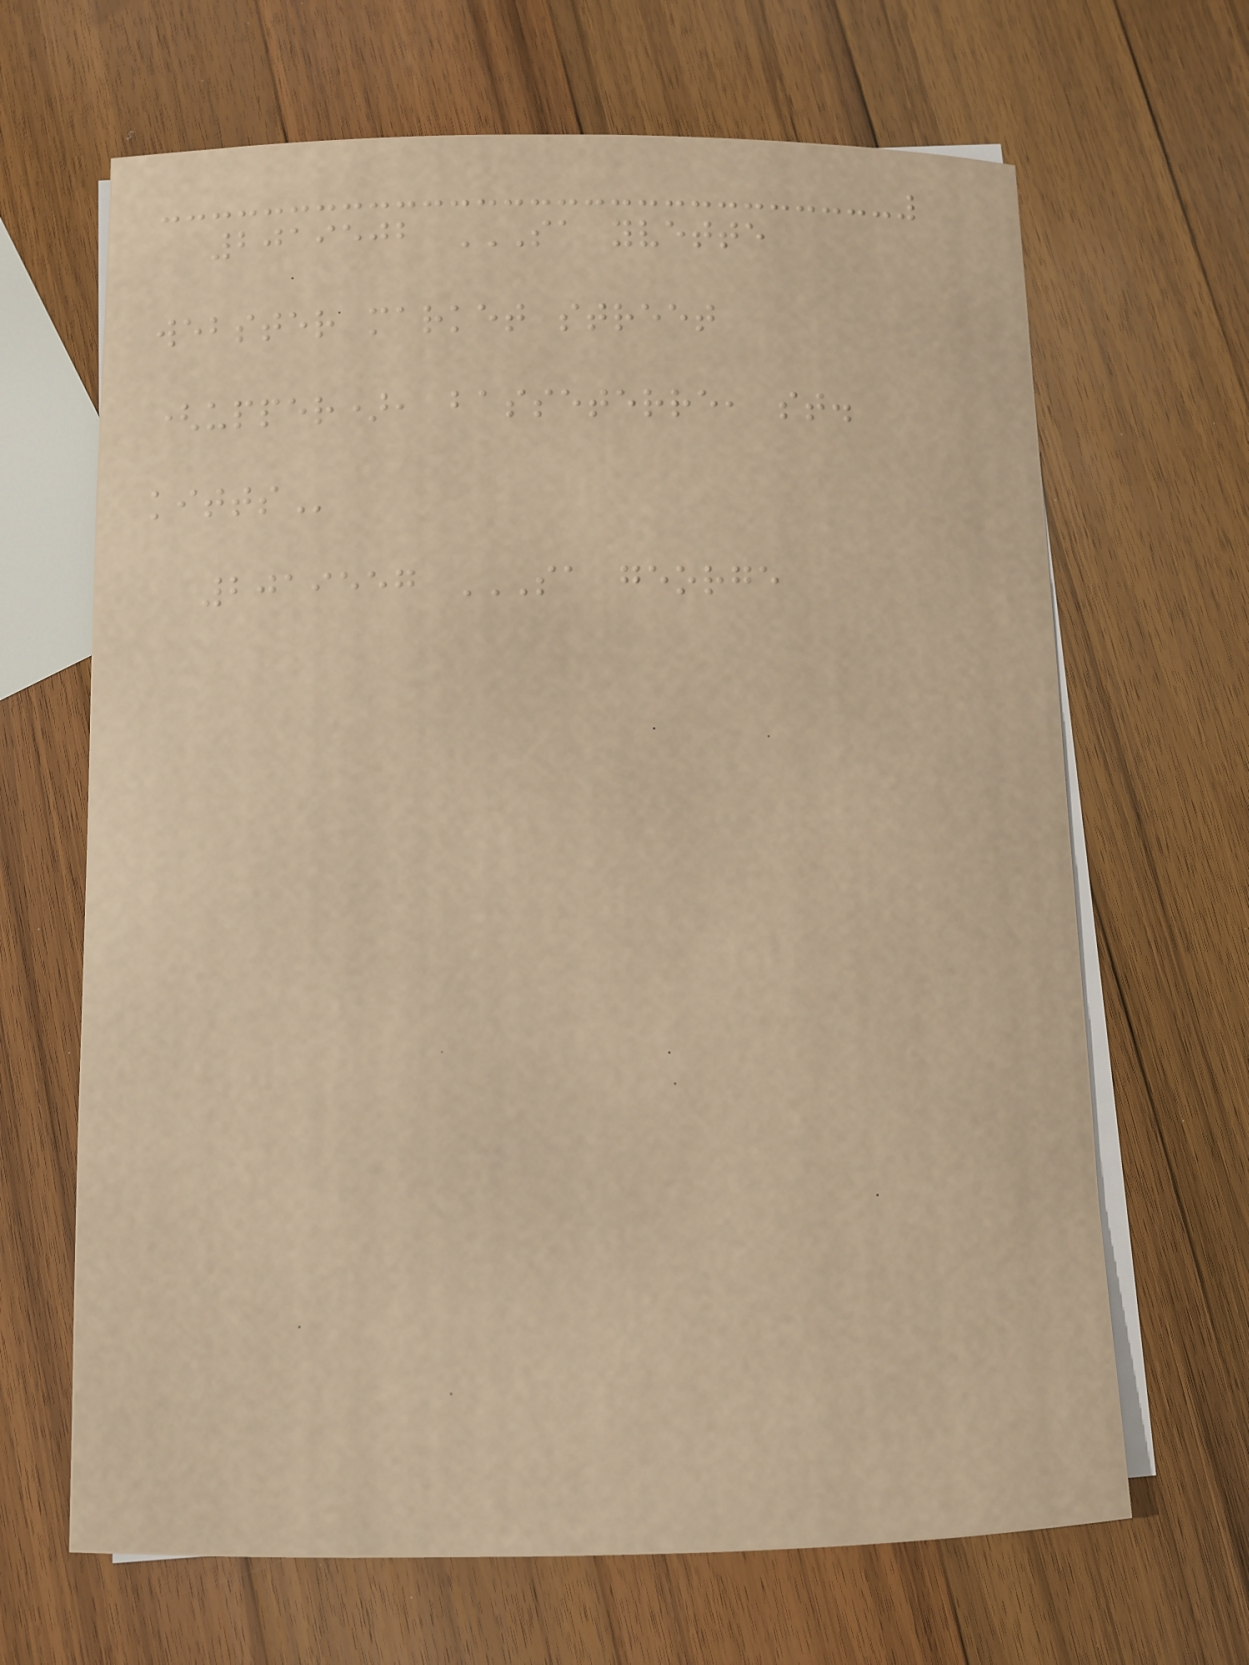2019502 SA YVETTE
WEBSTER MARKET STREET
(UPPER), BASSETERRE, ST.
KITTS
2019557 SA GEORGE
